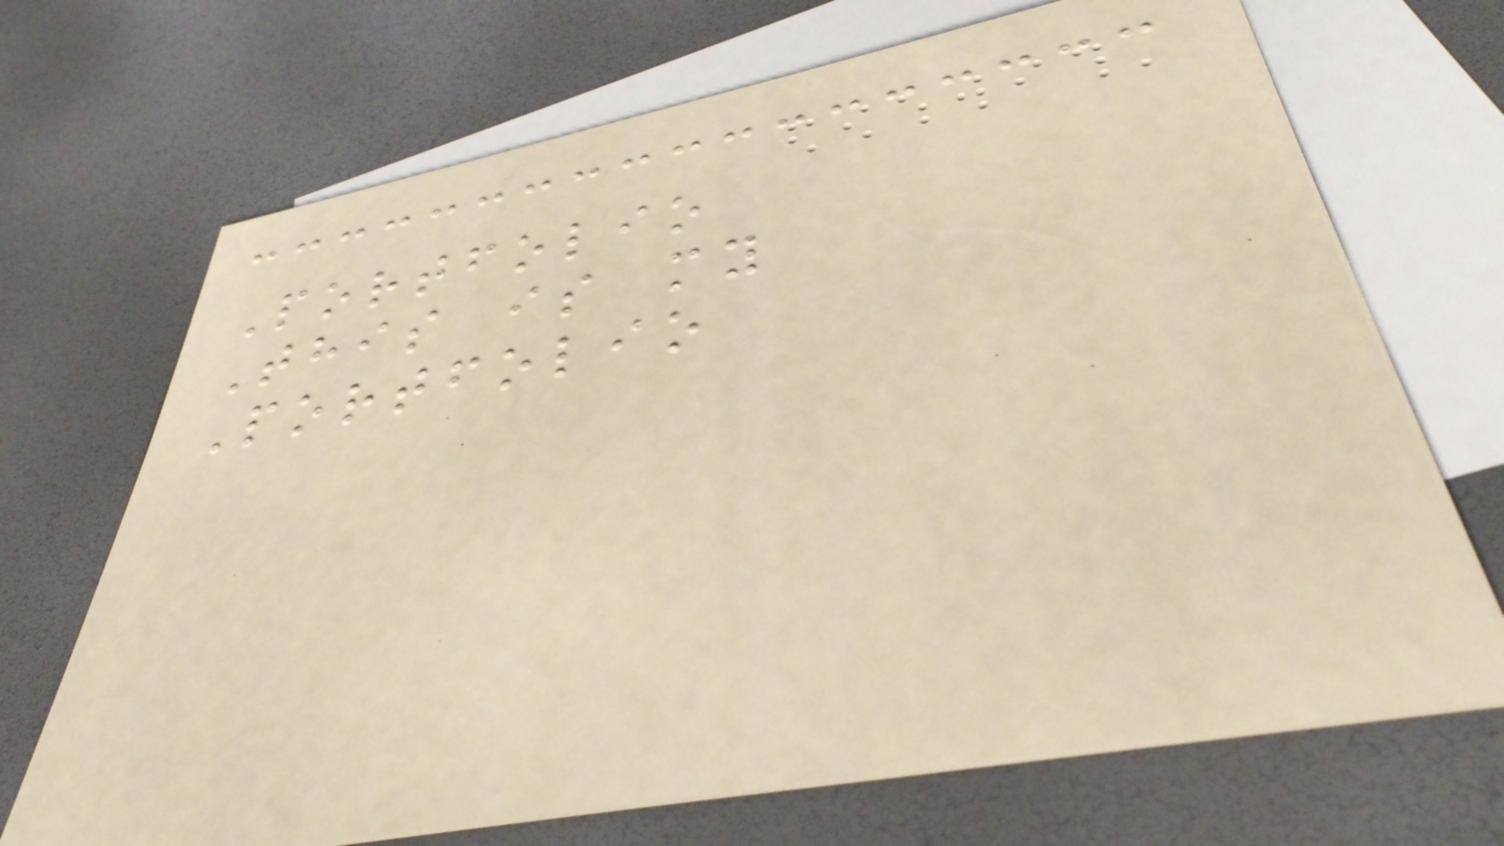Portfolio
This is my
Portfolio
